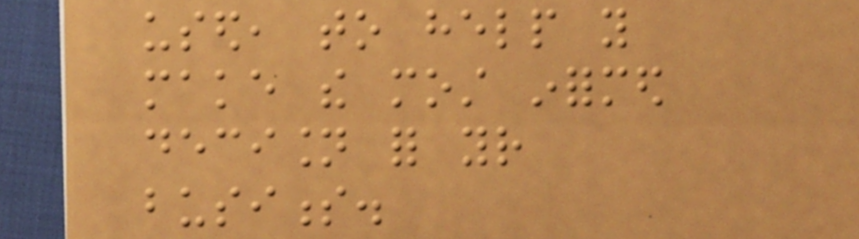used, to help you
make the most informed
decision for your
business.
